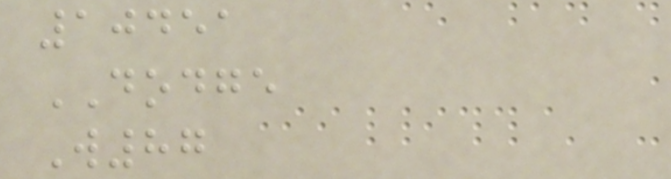10451
DODGE
W87
